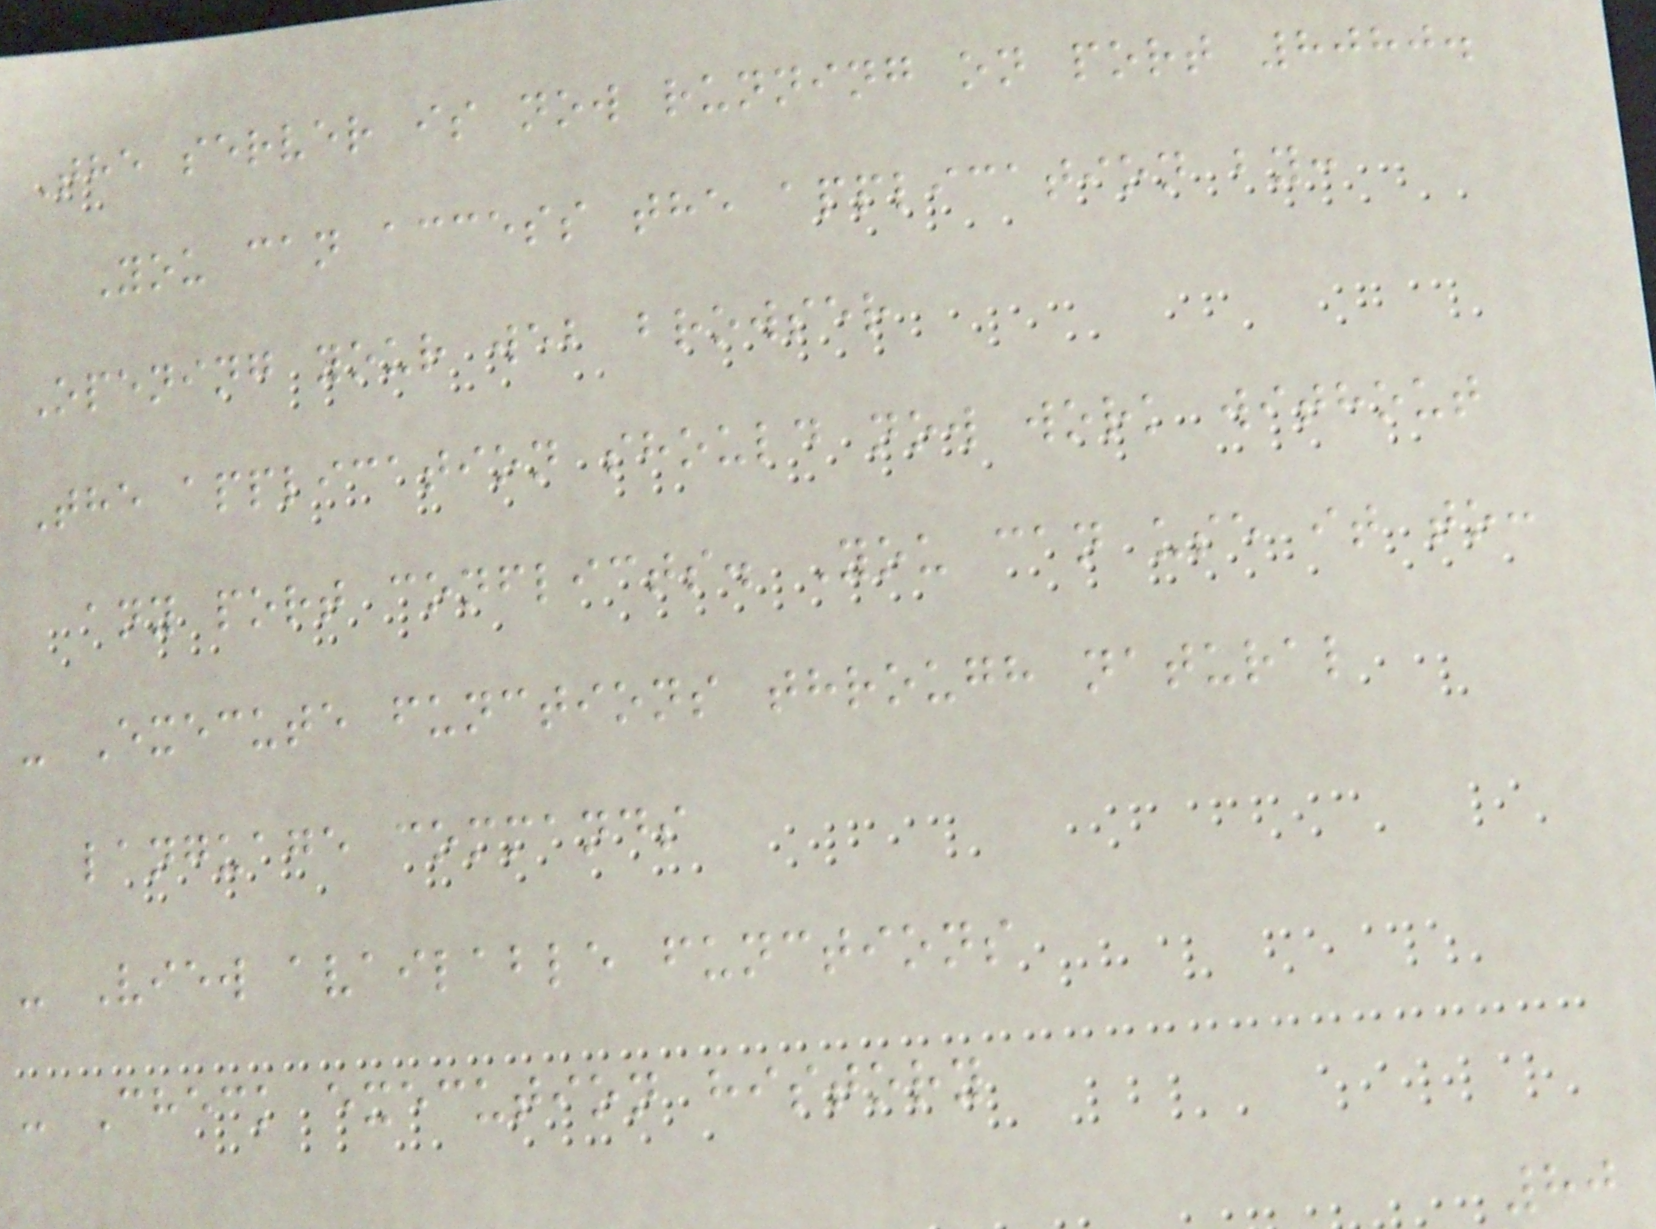The server is now running on port 8080.
You can access the application by:
Opening your web browser
The application should now work without
any port conflicts. You can use it to:
- Execute functions through natural
language commands
- View available functions
- Check execution history
80
